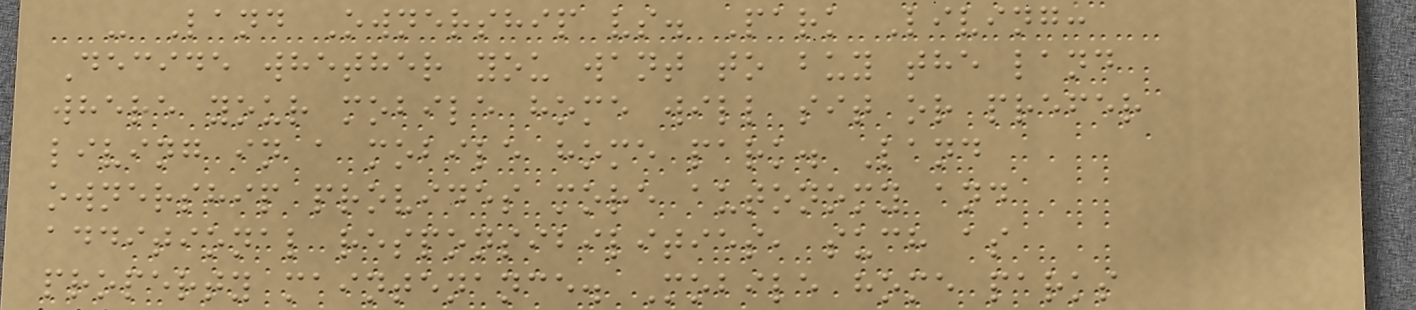- Land Ownership vs. Park Living:
Decide whether you want to buy the land
where your mobile home will sit or prefer
living in a mobile home park. Land
ownership provides more autonomy and
additional responsibilities, such as
property maintenance. Mobile home parks
